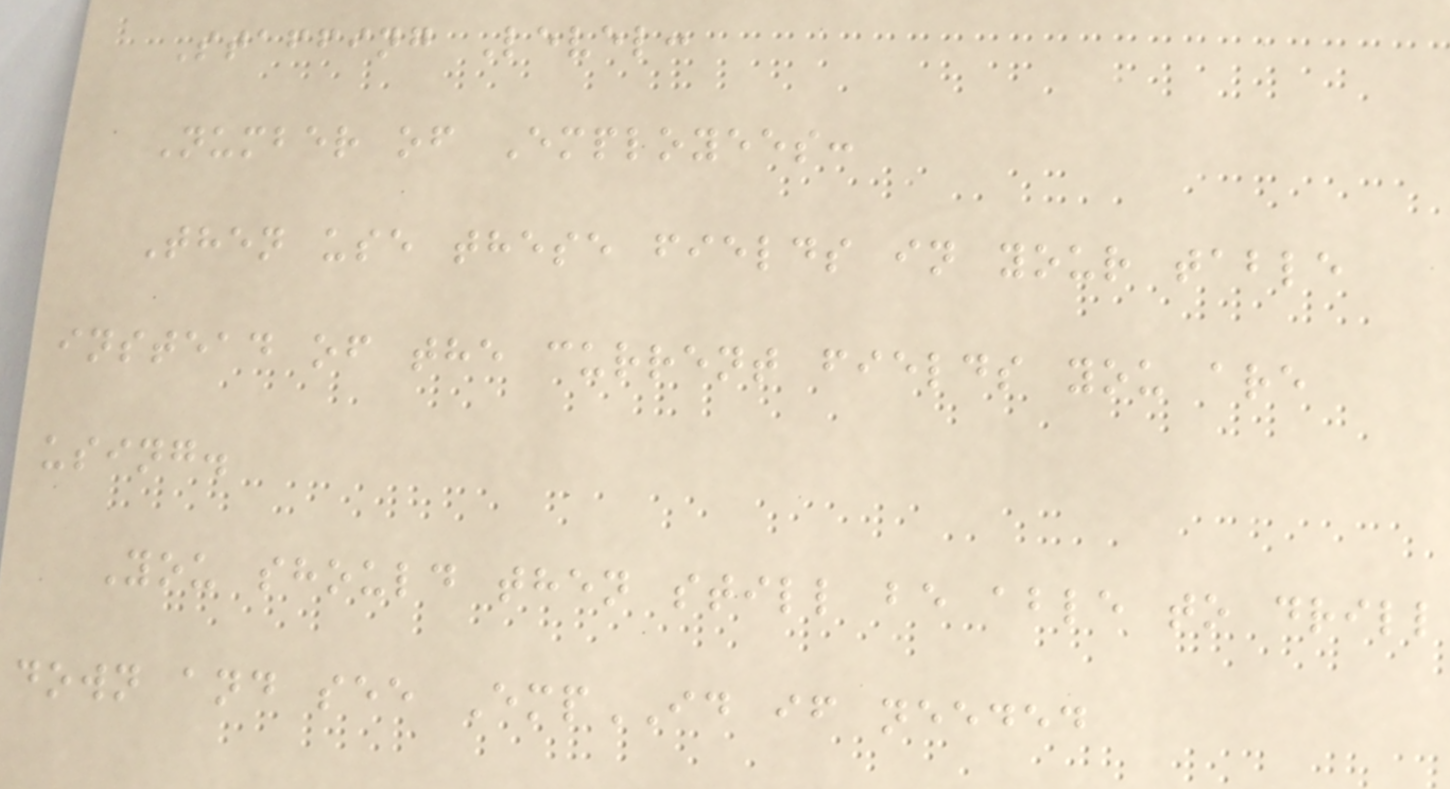Staffing Level:
Number of Employees:
Then use these fields in your table
instead of the current fields you are
using.
You should then still be able to drill
down and see EmpID if needed
